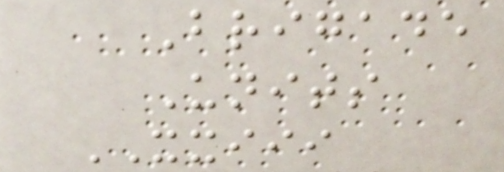Brigade
Units
XXIII
